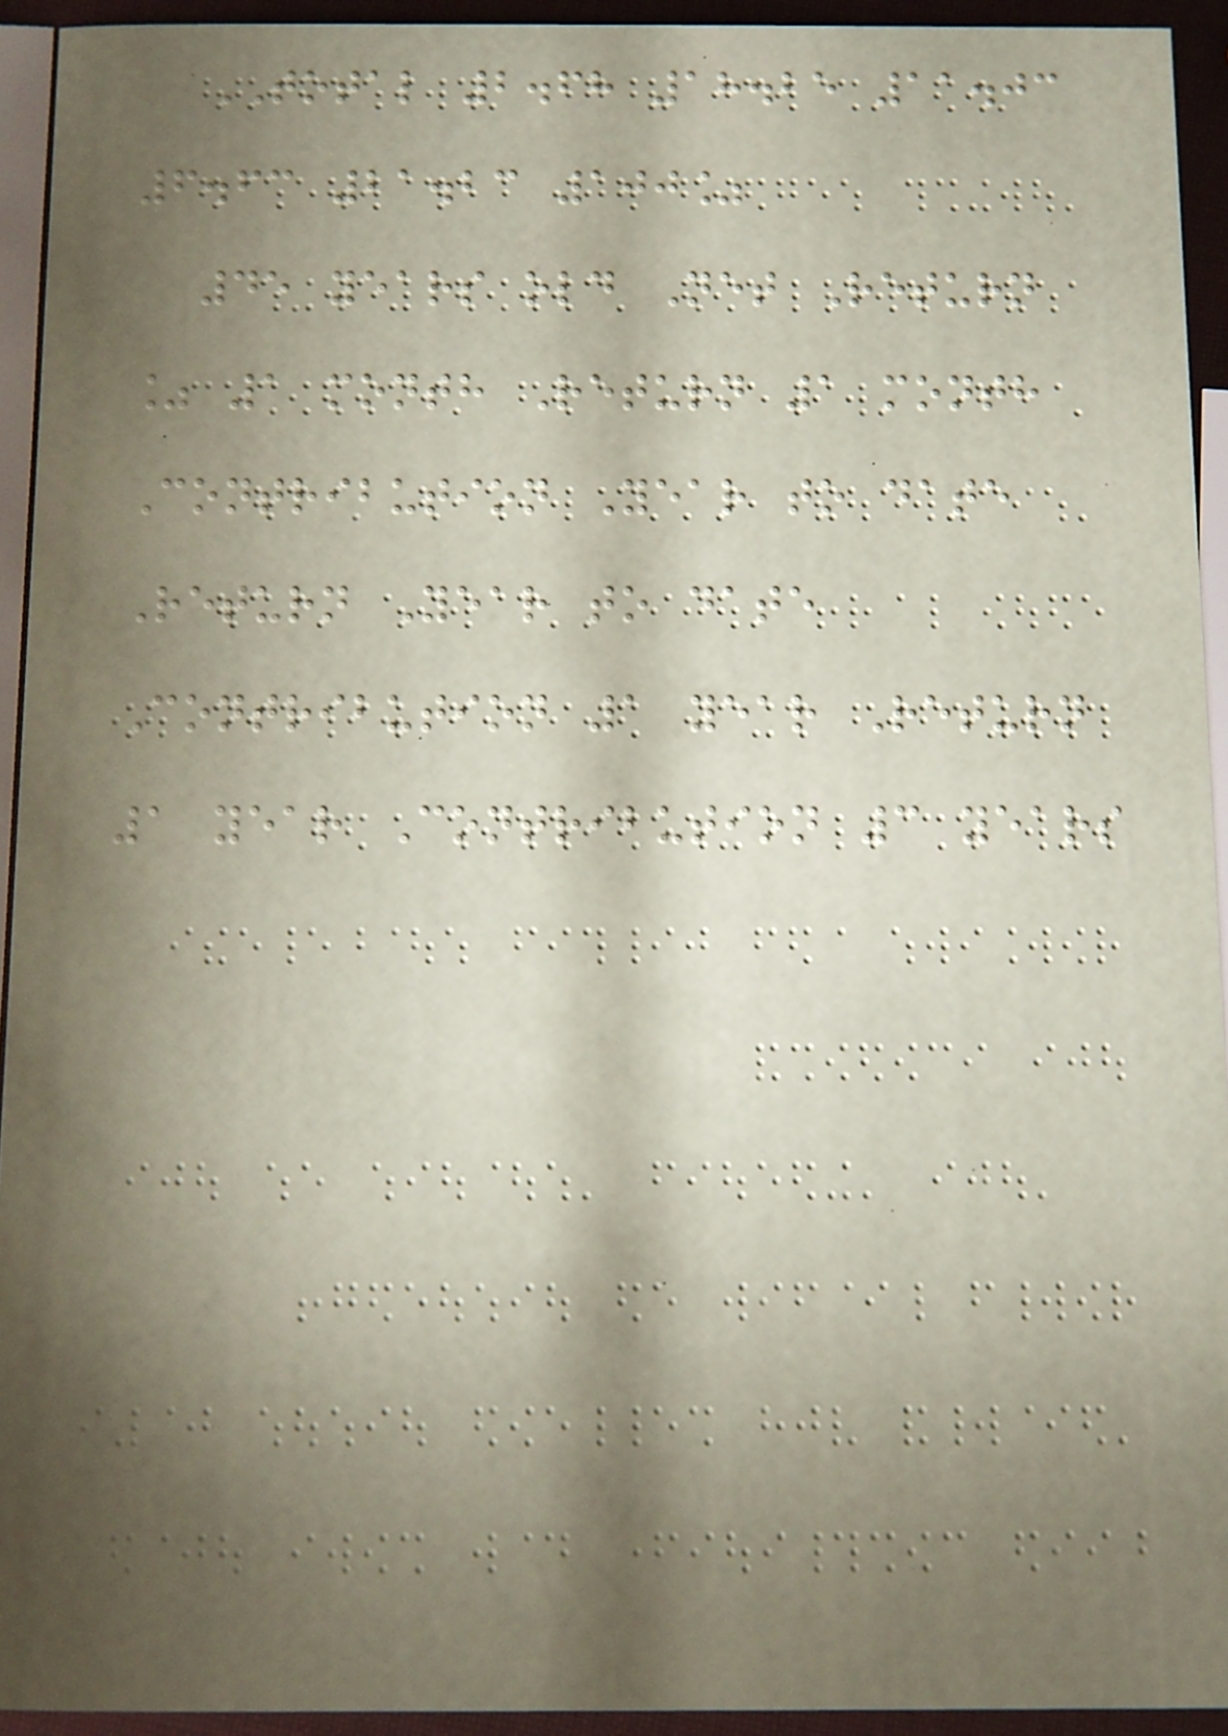TOTAL 2.68 18.25 11.03
6.63 21.23 100%
45 years old Net Return
% 1 month Return 1 month
Contribution Year to date
Return Year to date
Contribution 1 year Return
1 year Contribution 3 years
